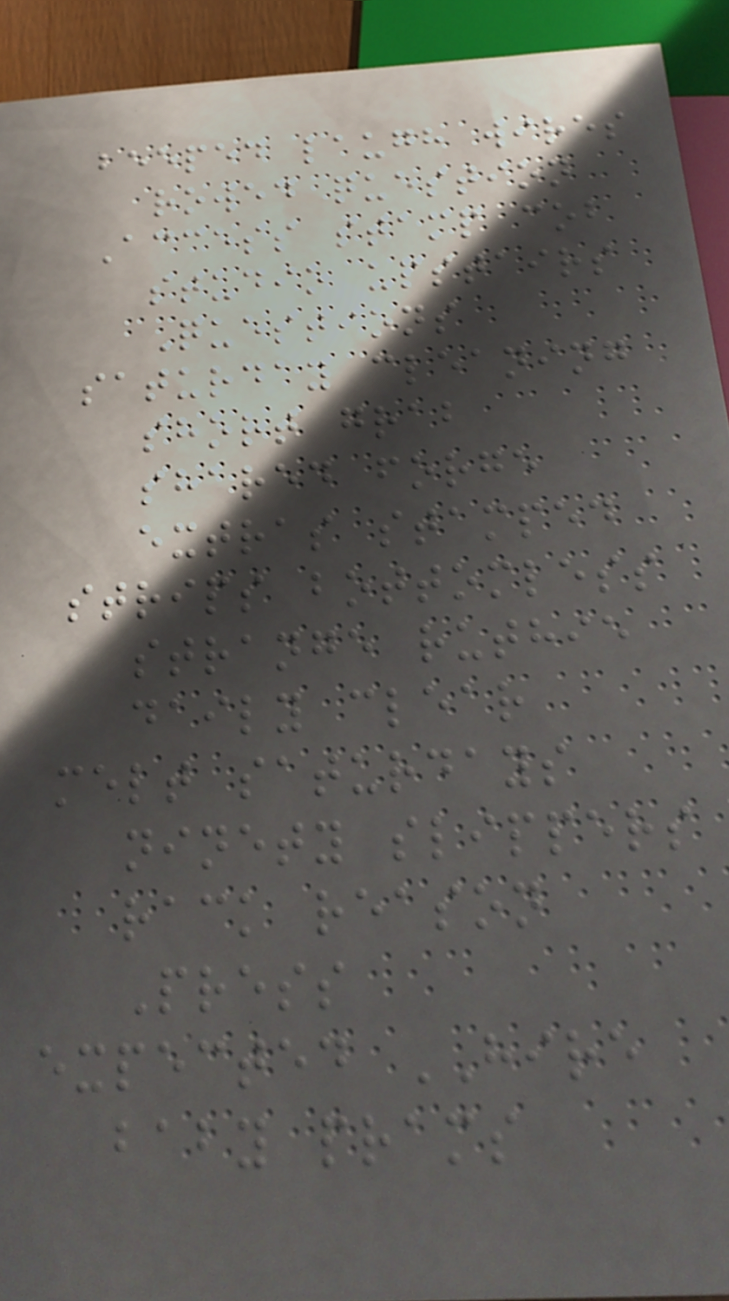beeped laugh wires
rowed question
Access stamp cob
studio upstairs
Questions
saturday cleaning
short grab
shared forge
extras stamped
strips bottomless
strange ruthie
daily clear
melt saturdays
ninety slippers
rack reason
Press
expected HIRE
baby prams
